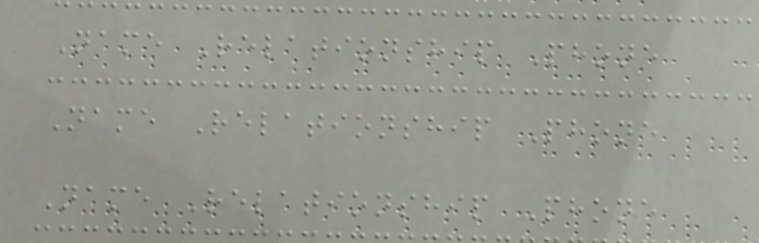Name Relationship Phone
Name Relationship Phone
Name Relationship Phone
